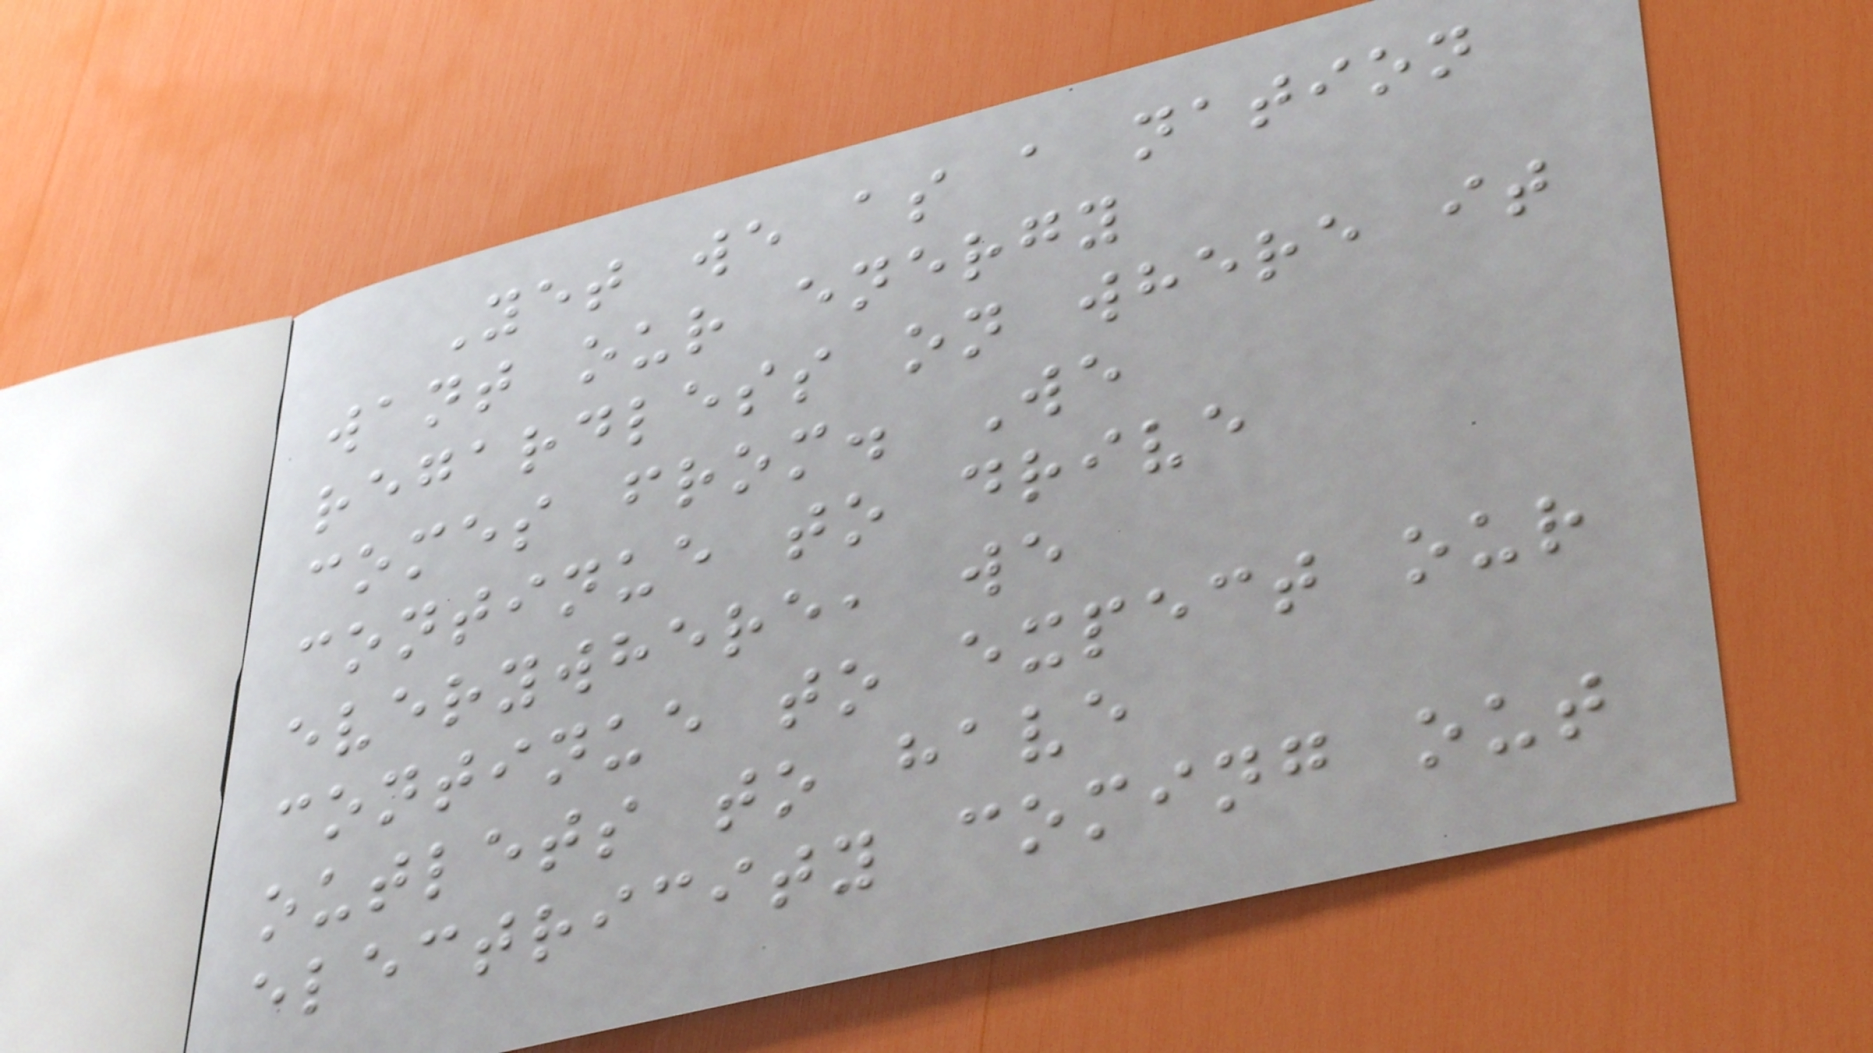Yet we as a nation
want our energy
regardless on where it
comes from. We
continue to drive
everywhere, we
continue to expect our
outlets to have
electricity coming out
